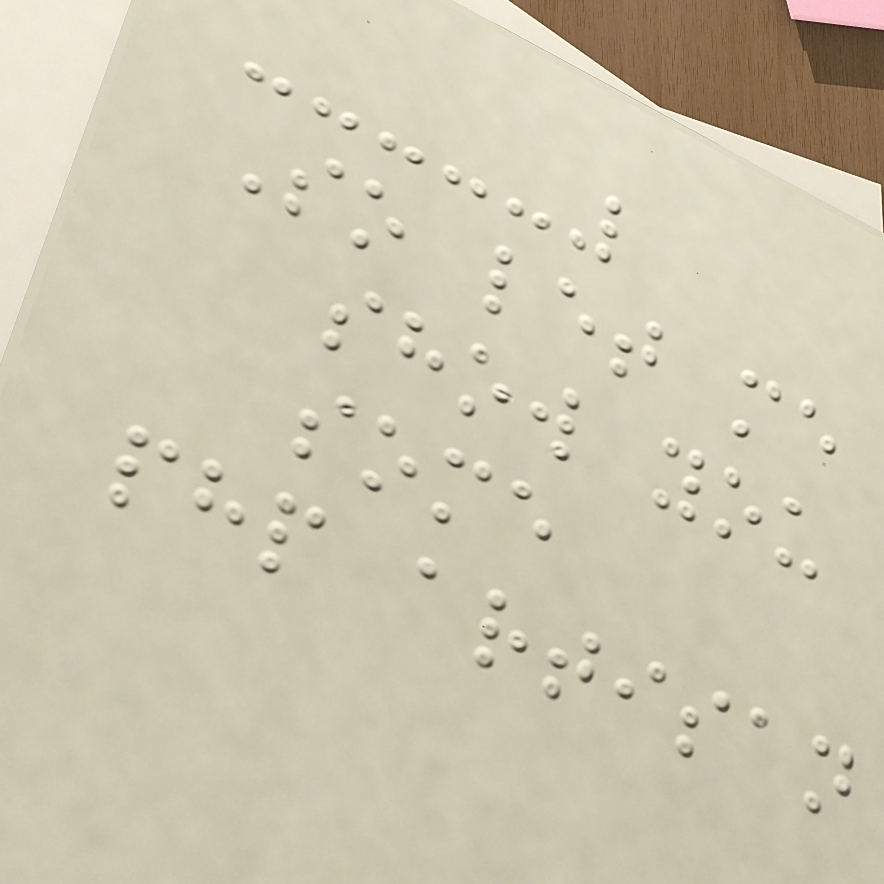So let me
show you
some
php artisan
